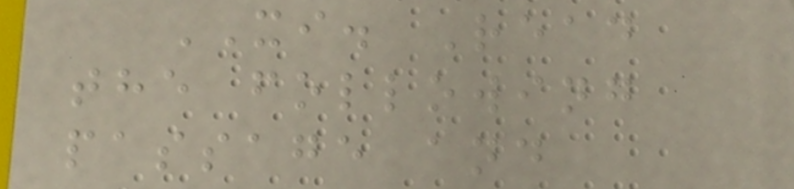XI. Read
the following
passage and
